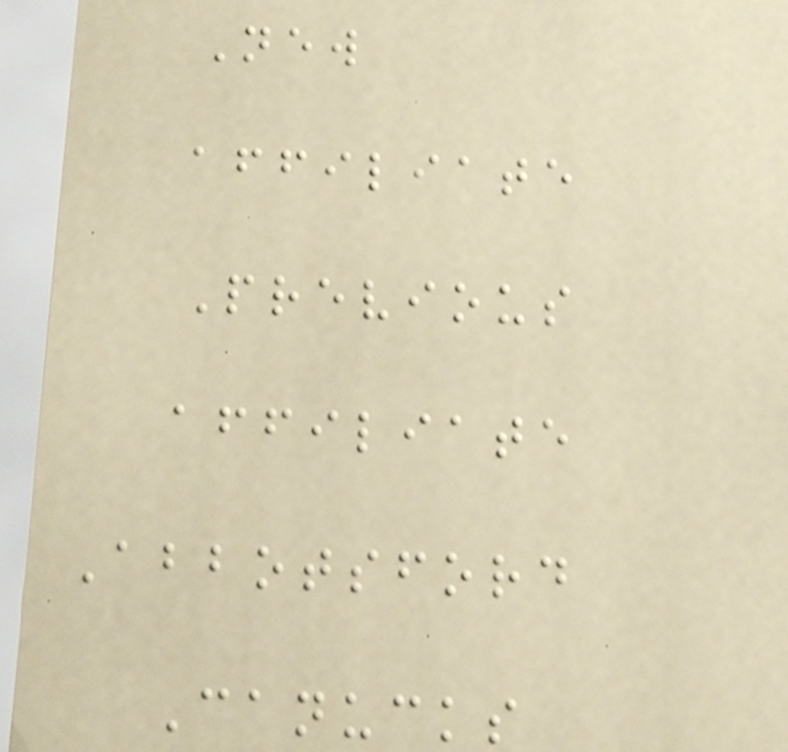New
affiliate
Previous
affiliate
Abbotsford
Canucks
